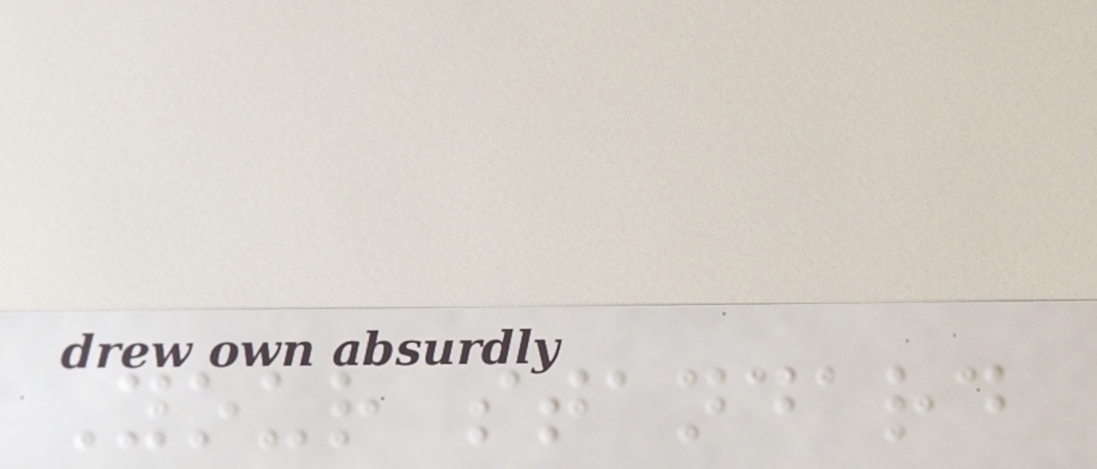Your standard
